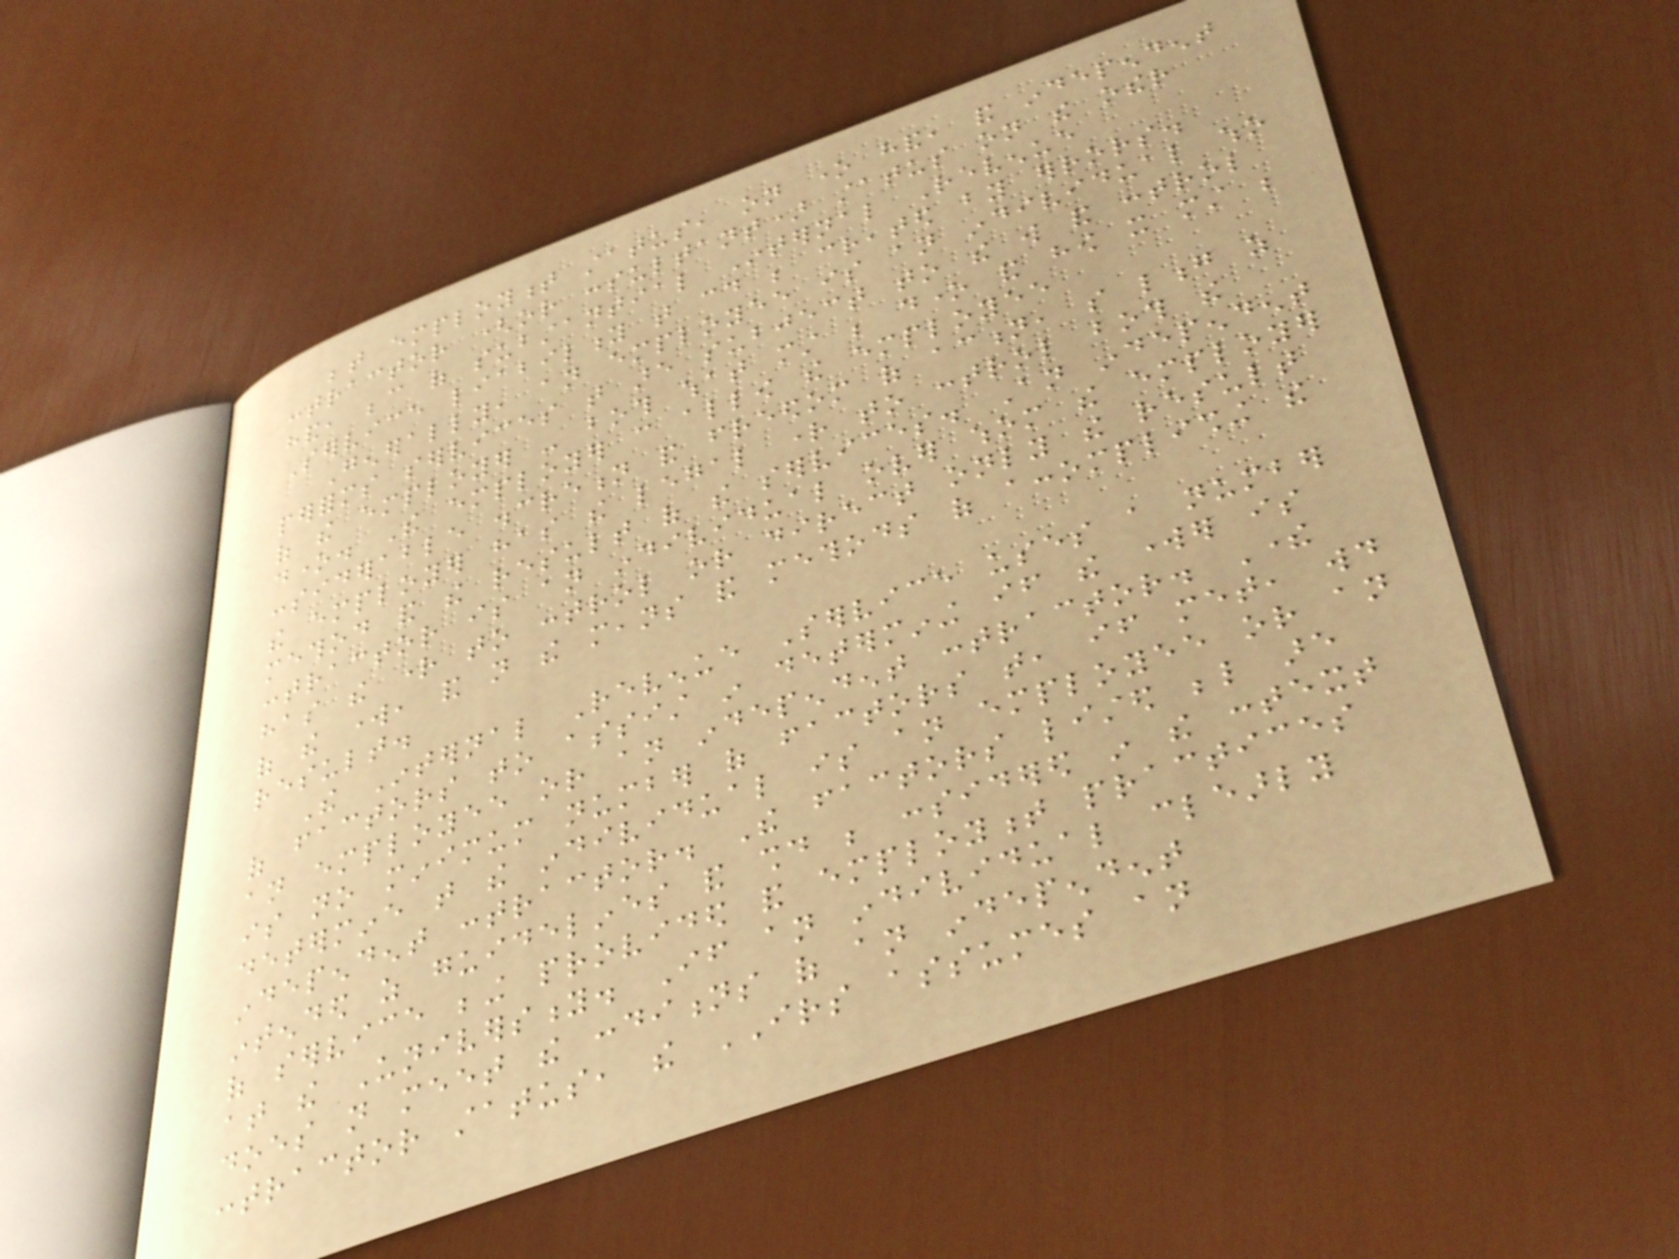between employment status, on one hand, and independent
contractor (or consultant) status on the other
hand, because of substantial Internal Revenue
Service liability that could be created by errors.
Generally, an employee is an individual who
performs services that are subject to the will and control
of the employer - both what must be done and how it must be
done. The employer can allow the employee
considerable discretion and freedom of action, so long as
the employer has the legal right to control both the
method and the result of the services. An independent
contractor is an individual over whom the employer
has the right to control or direct only the result
of the work, and not the means and methods of accomplishing the
result.
The Internal Revenue Service uses a number
of factors to assist in determining if the worker is
an employee or an independent contractor. There
is no minimum number of factors that, if met, would
determine that the individual is an employee or an
independent contractor. The factors listed below are
intended as guidelines and should be considered in the context
of service being provided and employment practices
at the University. If an individual clearly
does not meet the conditions of an independent
contractor status, the IRS assumes an
